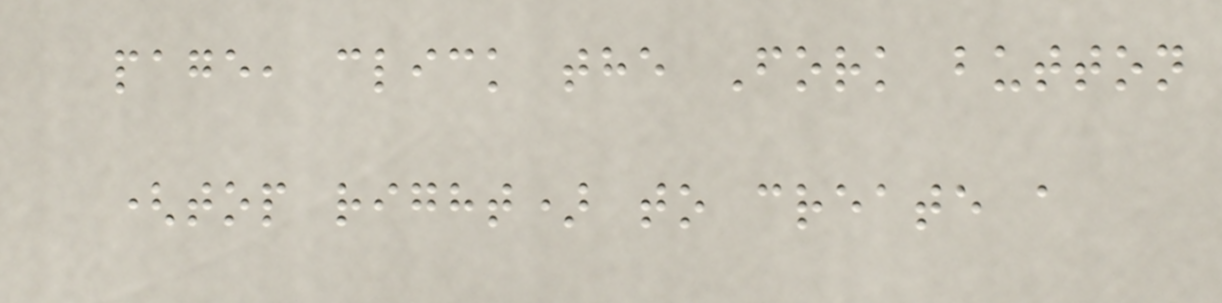page, click the Fork button
(top right) to create a
